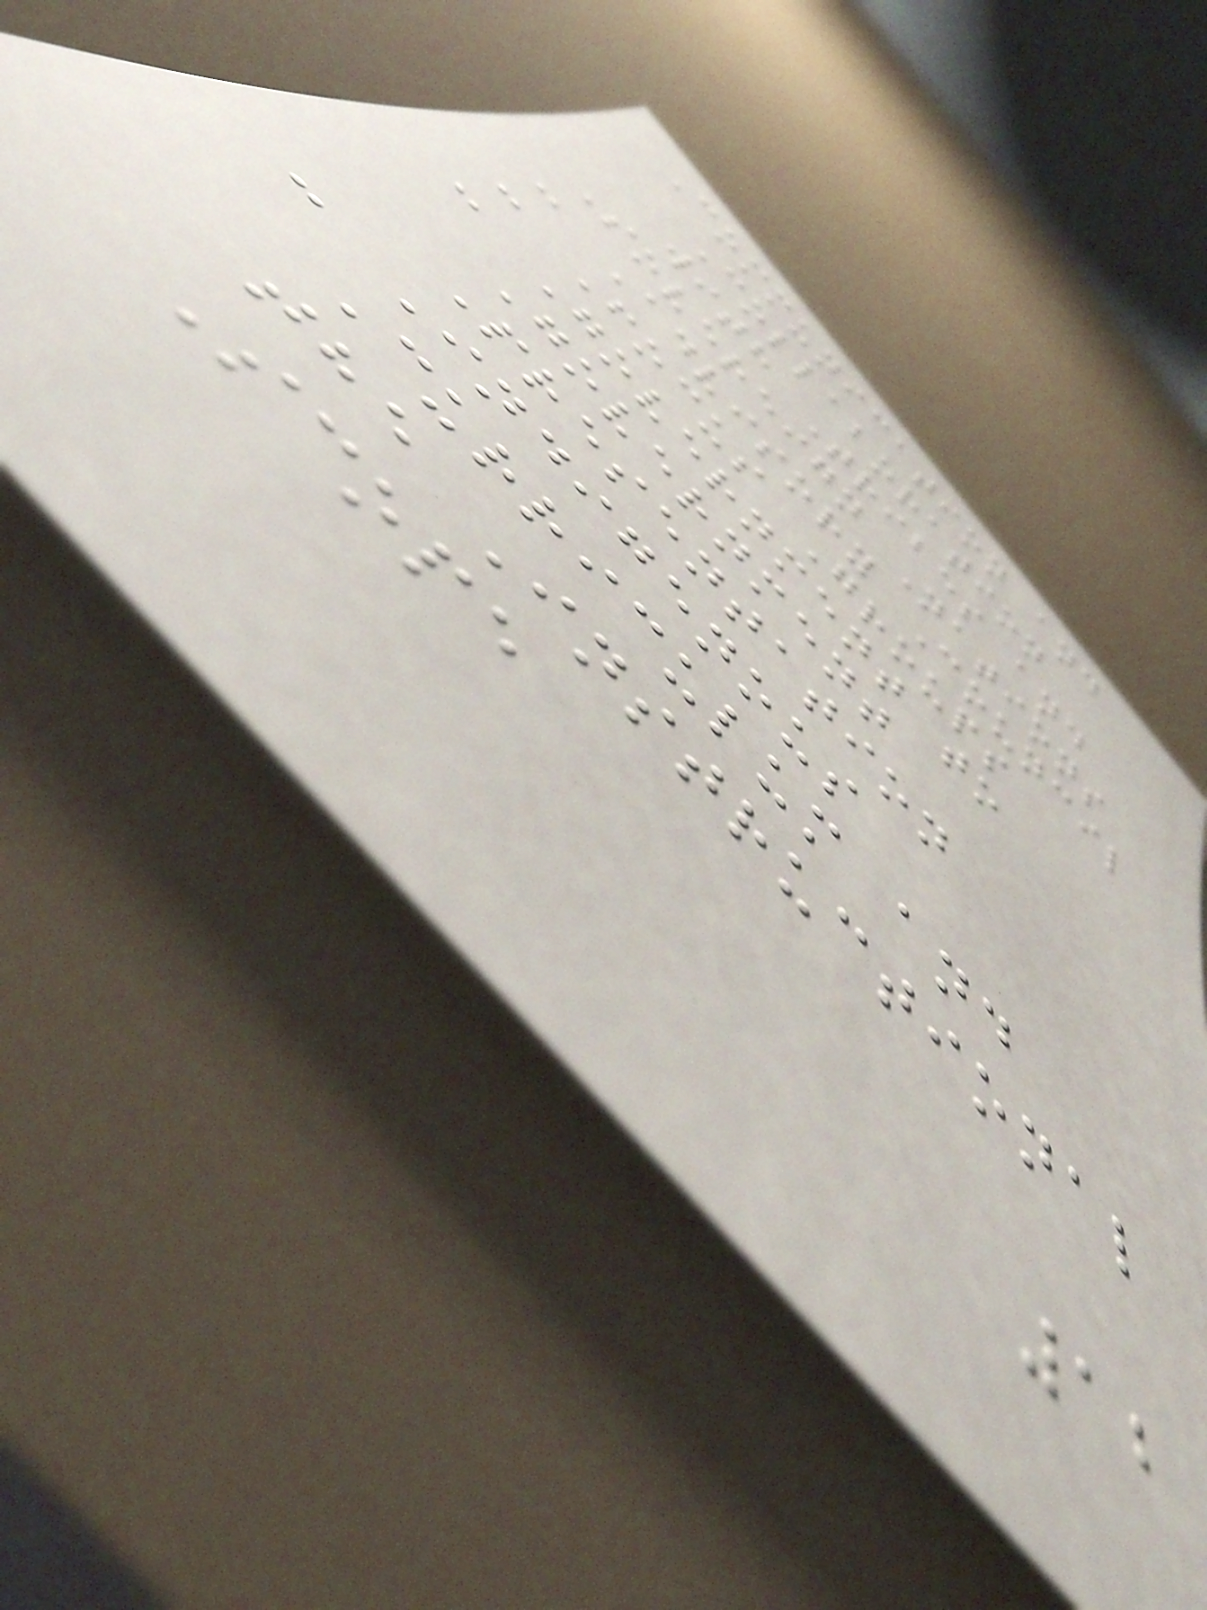Communication and
Collaboration
with Tribes and
Sovereign Nations
- Advisory Council
- Focus Groups
- Government to
Government
Presentation
- Indigenous
Curriculum and
the Instructional
Scope
12
